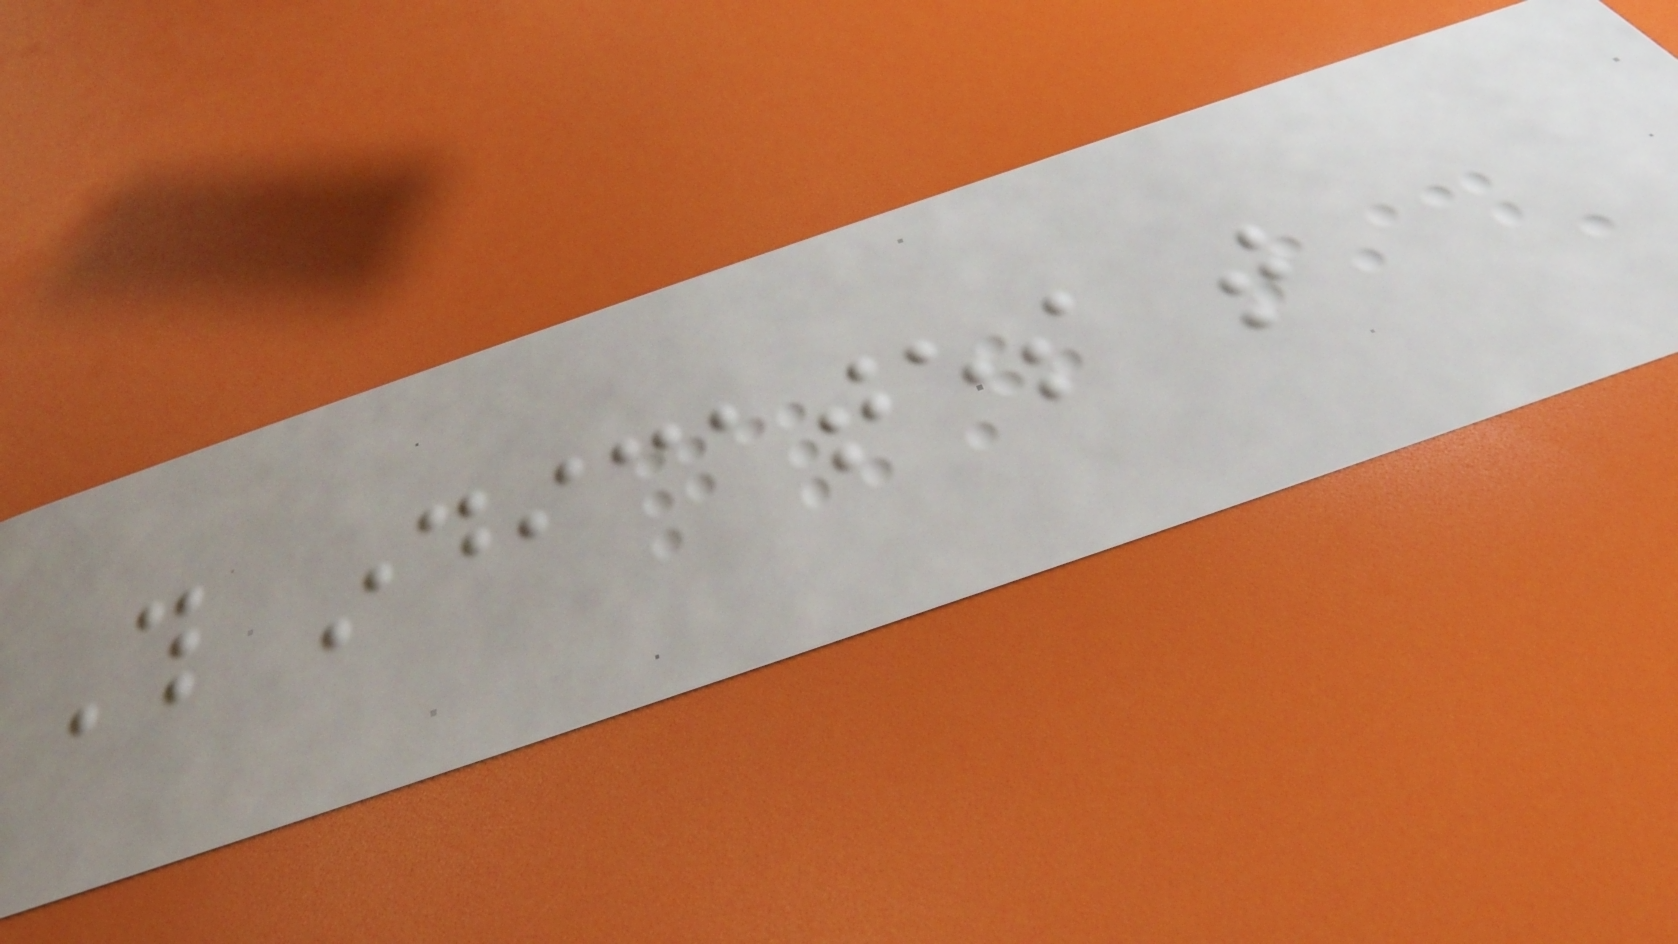This indicates that
